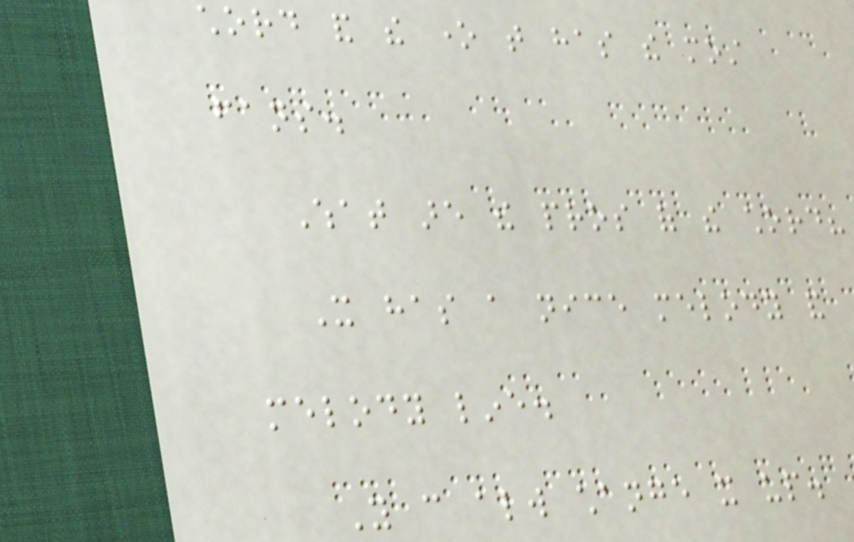chord and the one that has the most
fans.
What are the pros of the chord?
It has a nice melody and
melody line.
You can always change it up.
